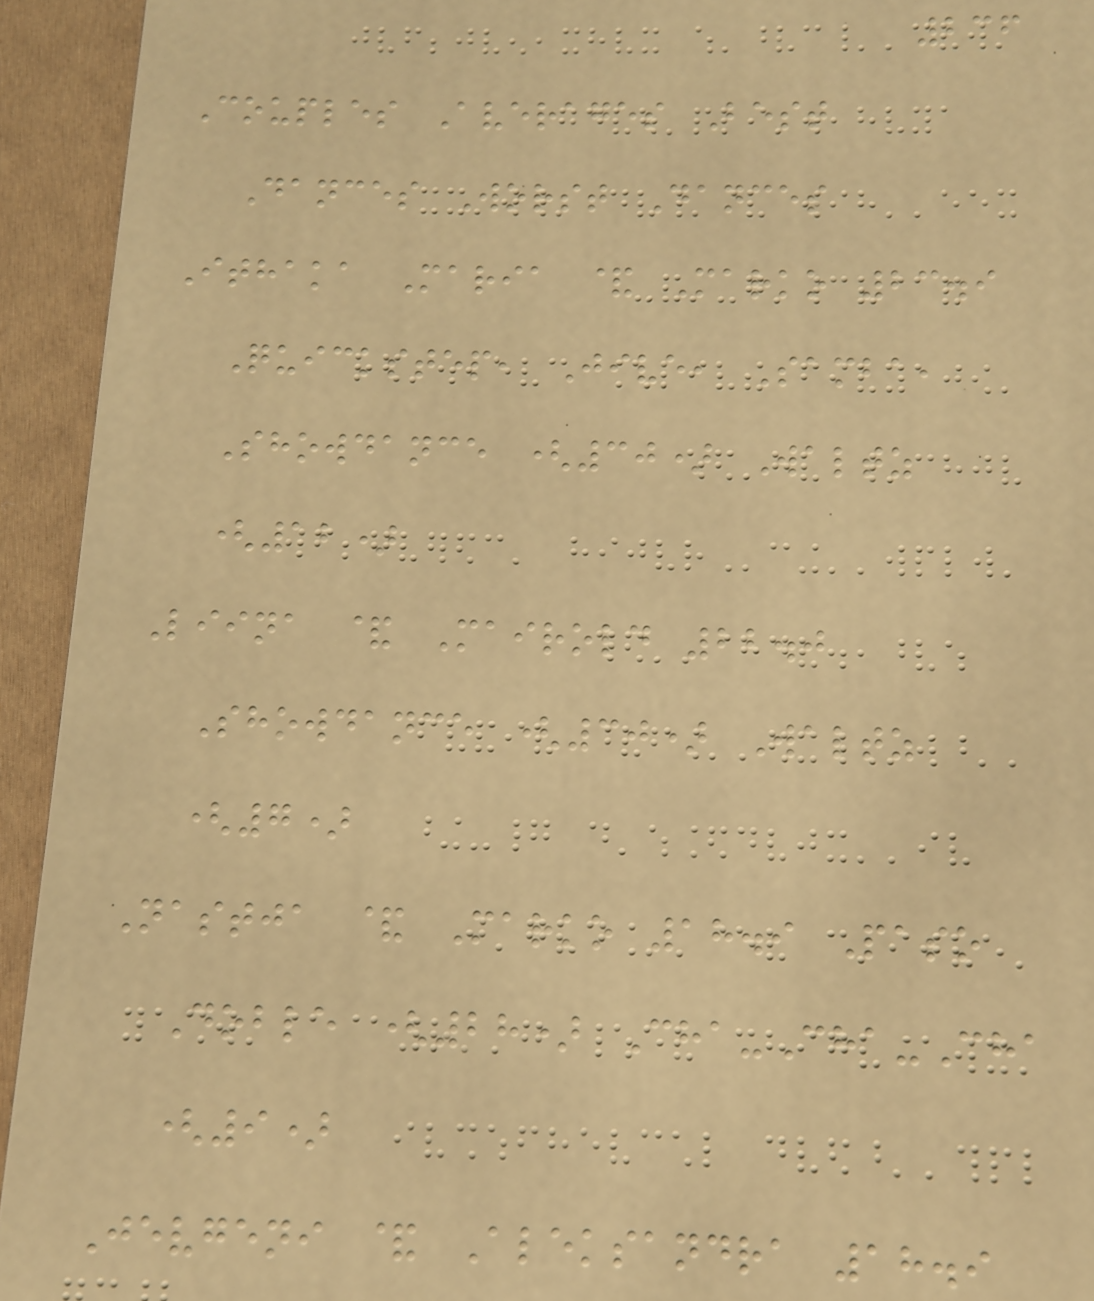236
Couples Averages Best
Dances Worst Dances
Ithaka Maria & Marko 23.9
Quickstep, Jive, Samba,
Showdance (30) Waltz
(12)
Liina & Mairold 22.0
Showdance (30) Waltz
(7)
Nastja & Marko 18.9 Paso
Doble (28) Cha-Cha-Cha
(9)
Jevgeni & Aleksandra 18.9
